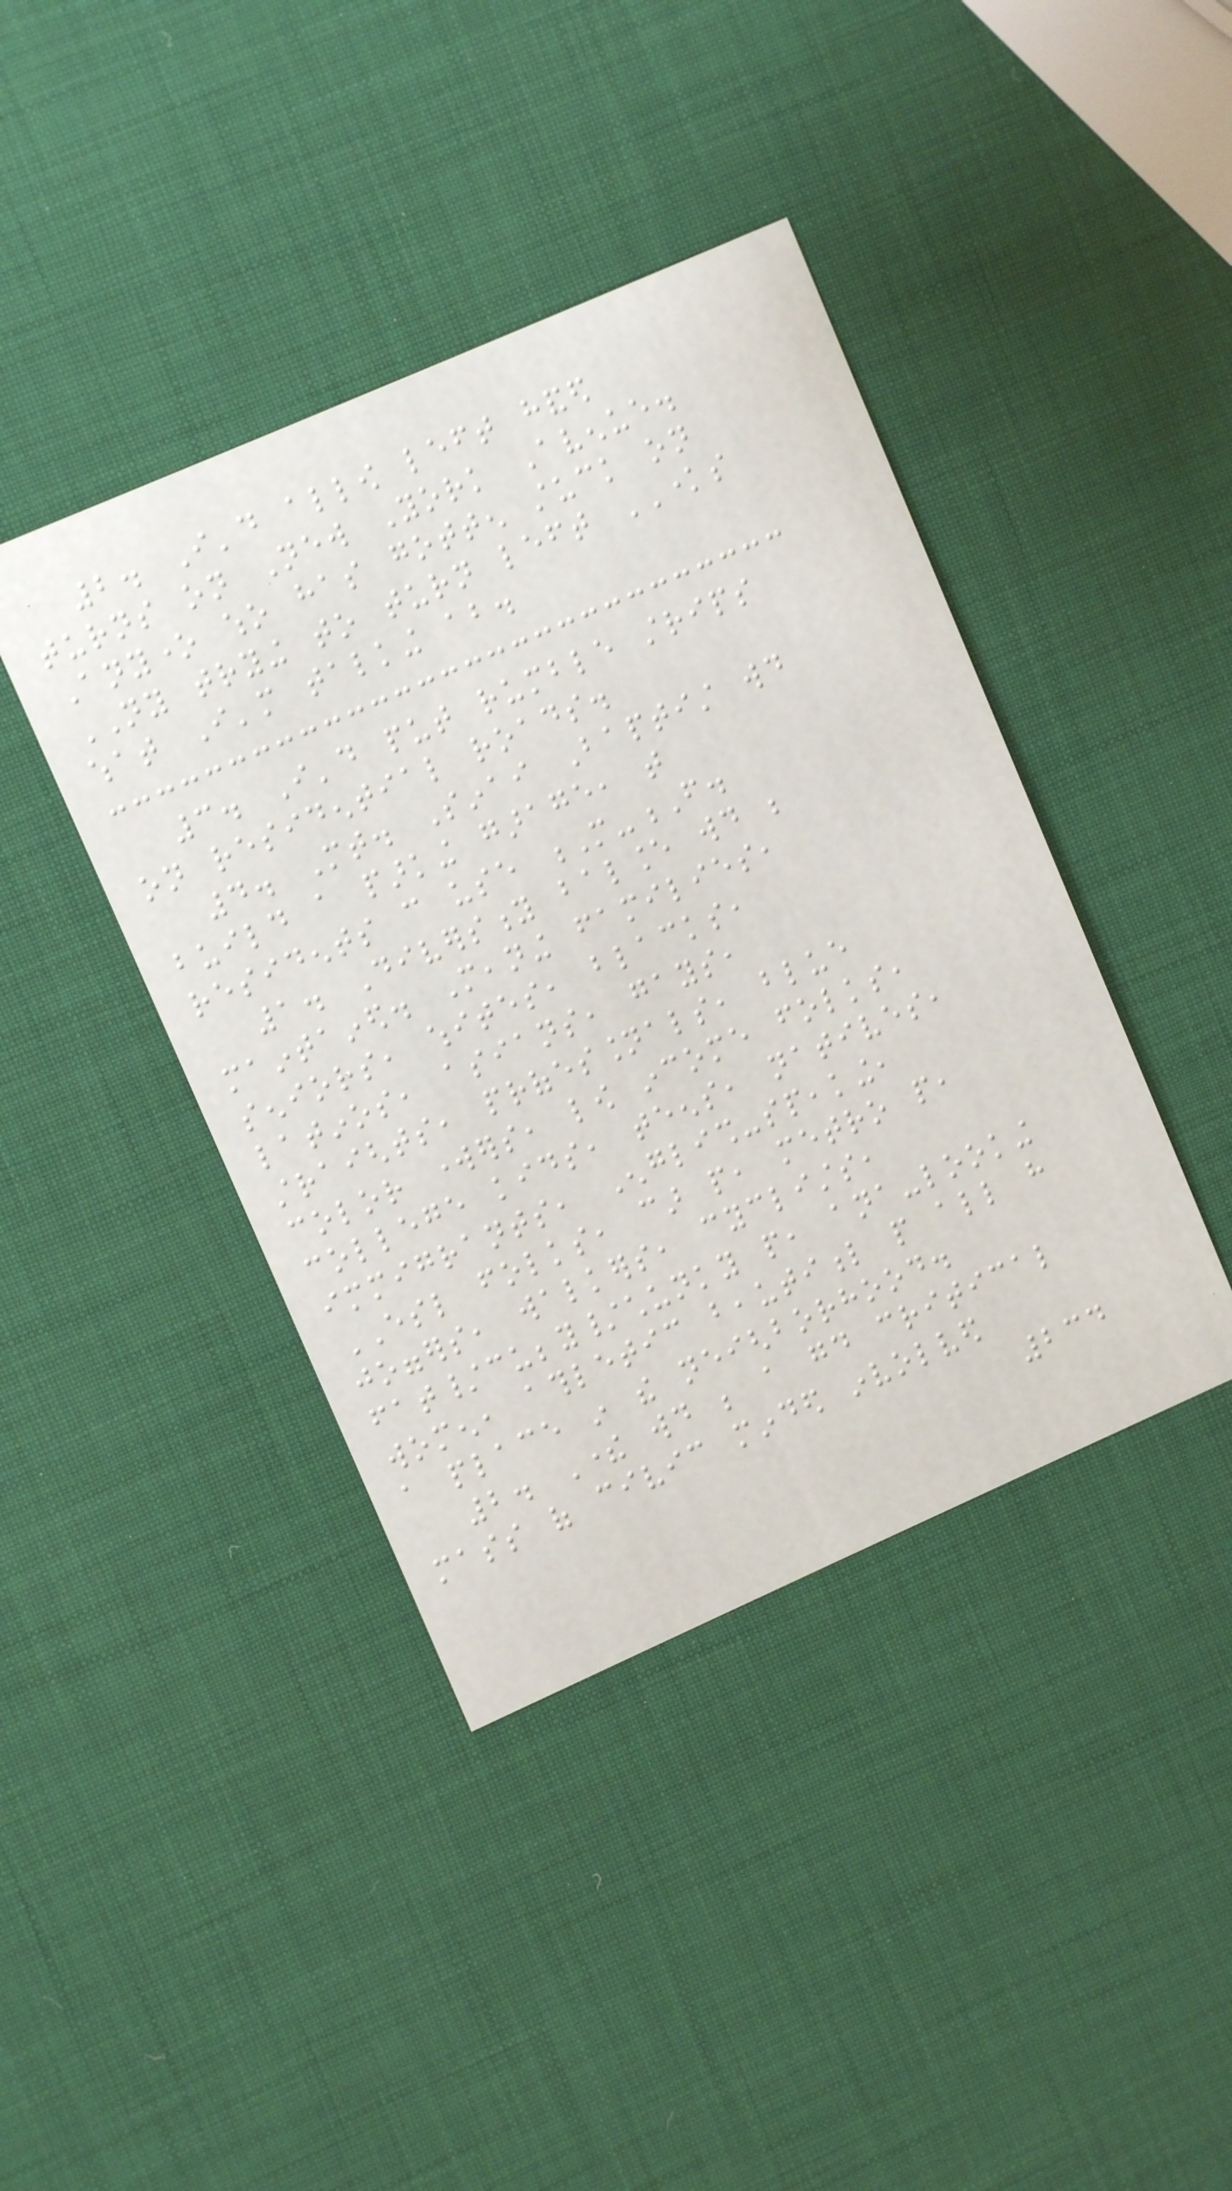2. I'd allow left handed
turns on New York Avenue.
Anyone who has gotten stuck on
NY trying to turn left KNOWS
what I'm talking about.
3. I'd put rumble strips
on residential roads.
4. Mt. Sinai Baptist would
build a parking garage, that
residents can use M-F.
1. Diversity balance would be
maintained. Meaning families,
seniors, whites, blacks,
latinos, asians, gays,
straights, professionals, blue
color workers, low income folks,
college kids, teens, natives,
immigrants, English-speaking,
ESL folks, car people, metro people,
joggers, walkers, cyclists,
fat/cubby/chunky people, ana-looking
women, athletic beautiful people all have
a place in the neighborhood.
2. There would be a good critical
mass of civic minded involved
234
